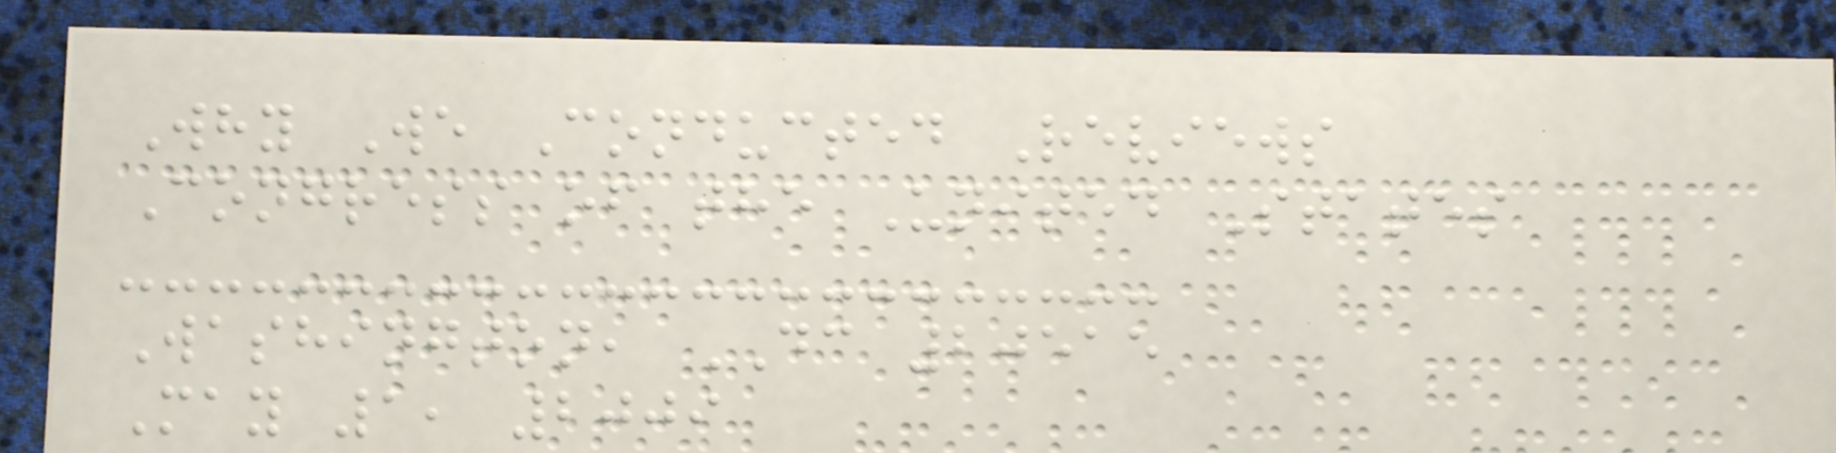Why We Conducted Reviews
Congress of the United States
Washington, DC 20515
May 1, 2009
